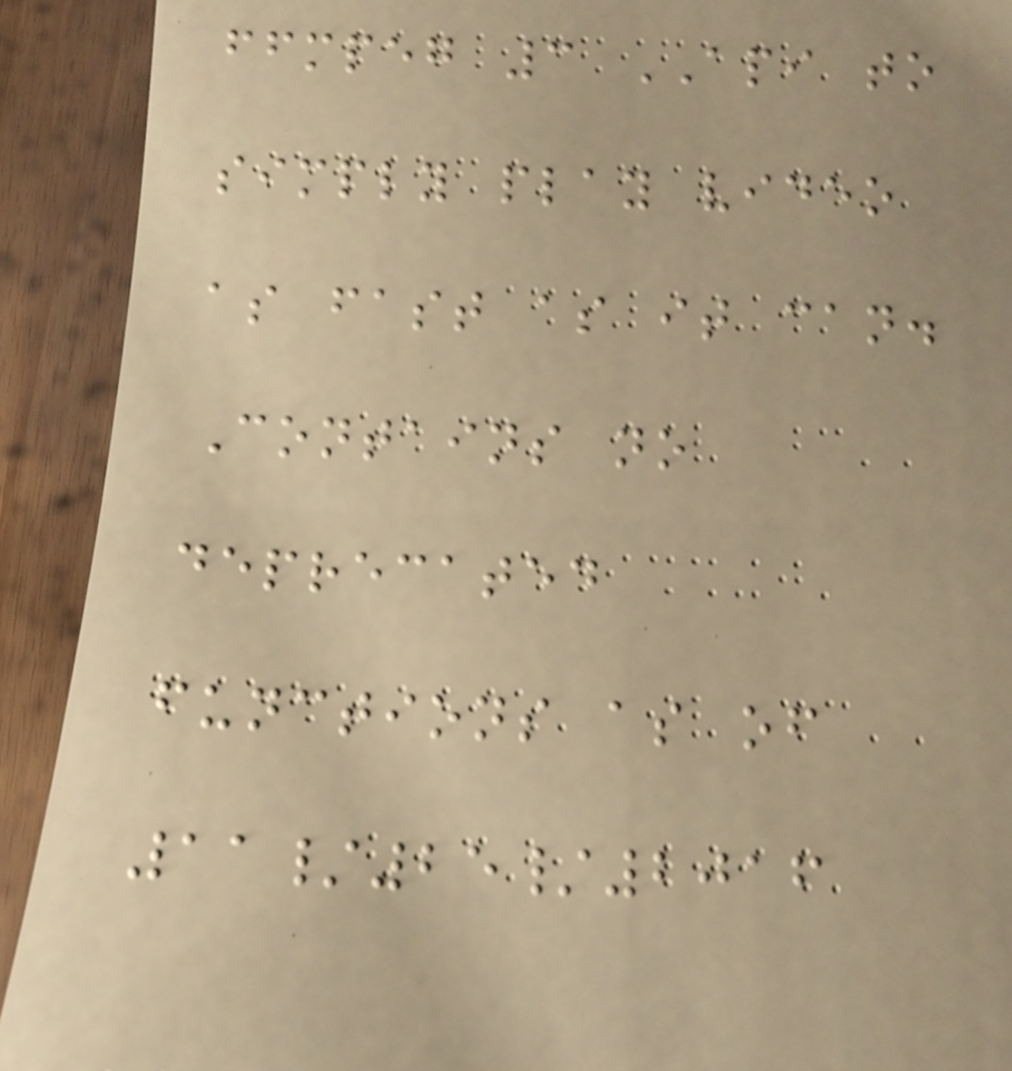ffmpeg 3 API to
simply play video
as fast as it can.
Contains no
deprecated
functions as of
11/25/2016
